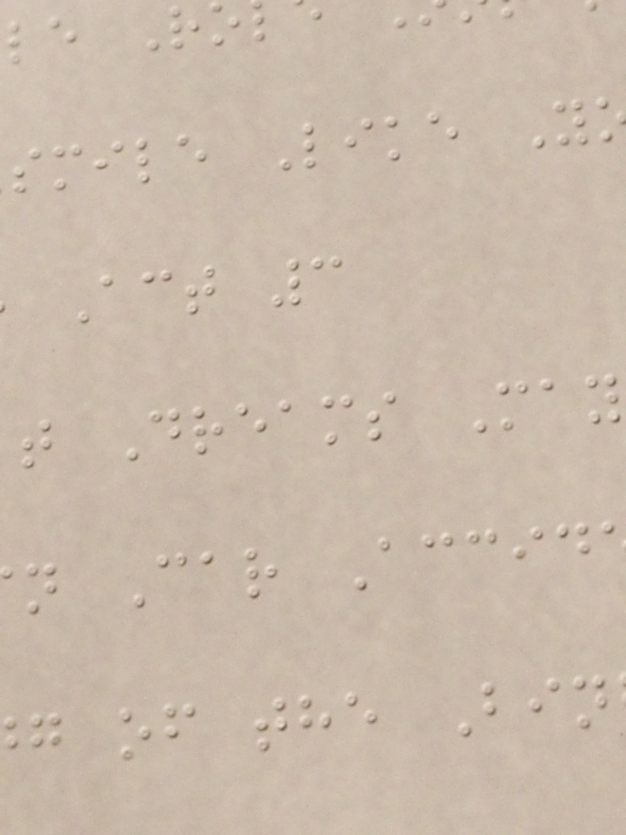smile Like Y
Act 3
t Dreams May
n Car Accid
g of the Bin
